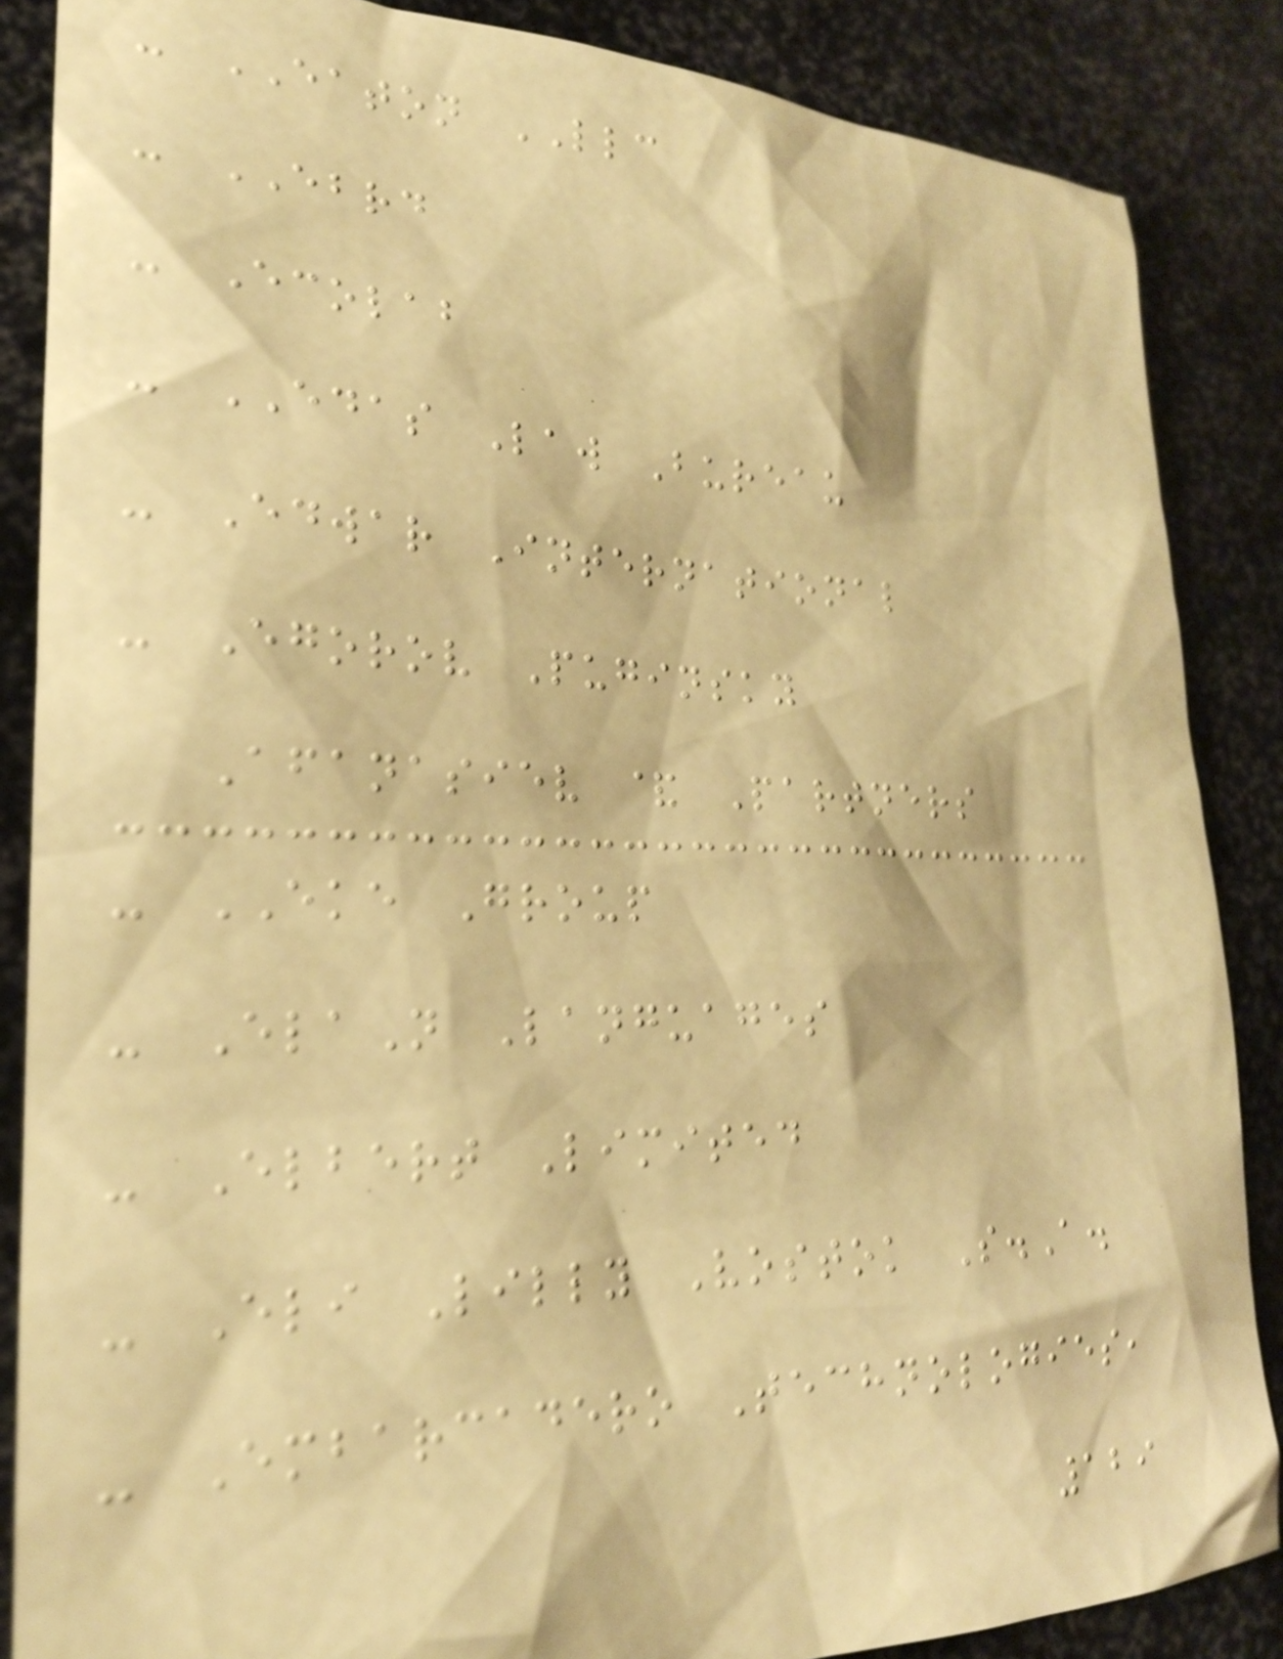- EATON LLC
- EBRD
- Ecolab
- EDAS Law Bureau
- Edwar International
- Egorov Puginsky
Afanasiev & Partners
- EKE Group
- ElaN Languages
- Elbert Limited
- Eli Lilly Vostok S.A.
- Embarcadero Technologies,
129
